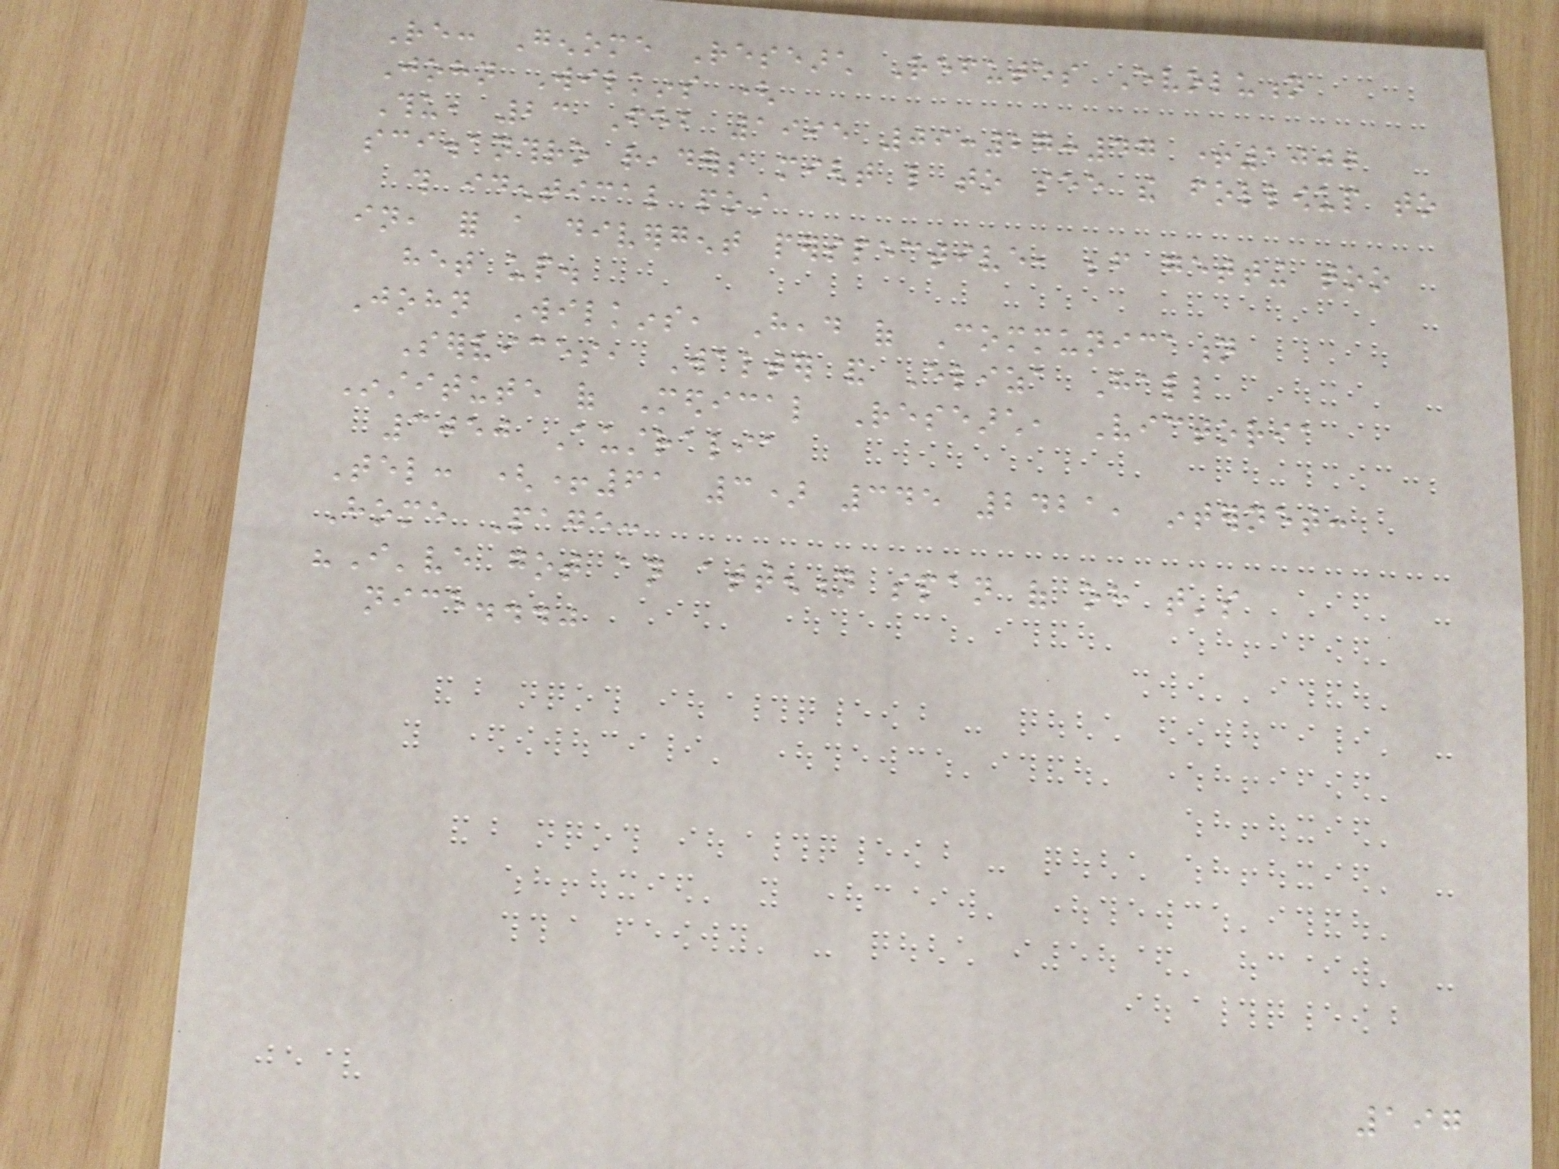Re: Genome Research Refutes Evolution
John Wilkins (
Thu, 23 Feb 1995 09:27:47 +1000
sci.anthro readers might like to see the followup to
this identical post
in, for a divergent perspective, before getting too
het up.
John Wilkins, Head of Communication
Services, Walter and Eliza Hall
Institute of Medical Research, Victoria
3050 Australia
Tel: (+61 3) 345 2421, internet:
Home Page:
"I've got an attention span of oh that's
nice..."
197
